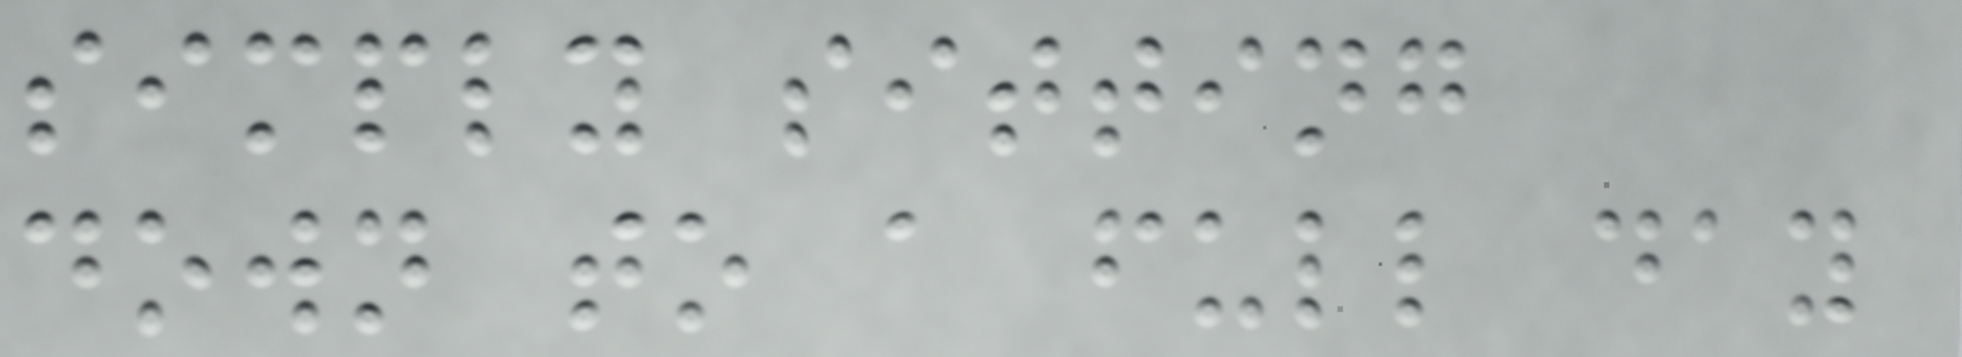simply sitting
down to a full day
